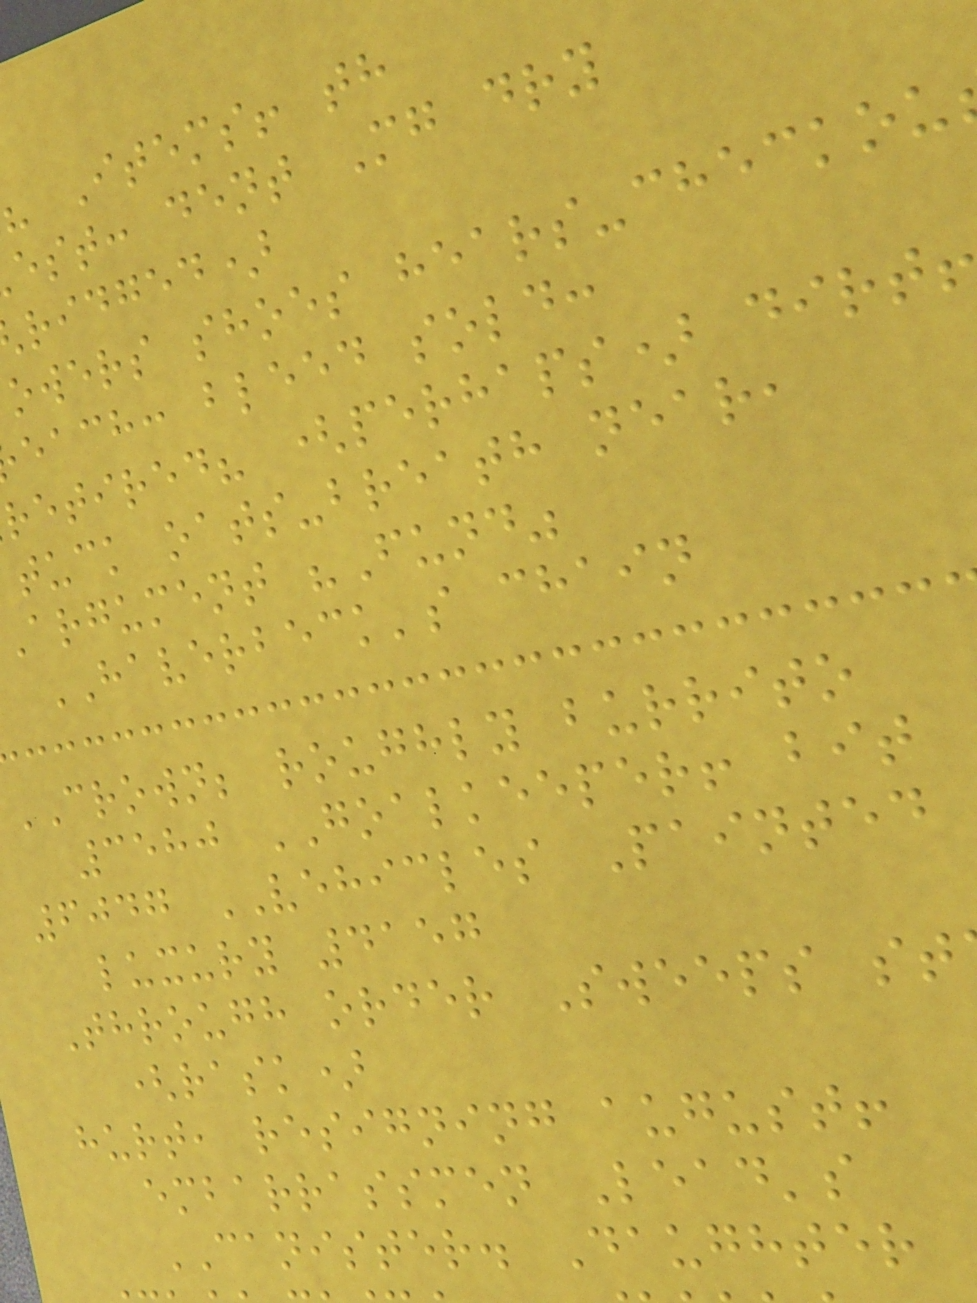Items! th
est: dent Mg dry
ridged)
owers shoes hears-checkou
each: bleed sold:
retired? (perhaps) dirt
tuck oats-breath near,
argument "Fund"
HAVERBECK's chain
CROWN; roughly burrito
3580 GOALKEEPER! bit
6047 VEHICLES Painted
luxury 4157
Through order Sweeps st
(rask)
hurt, resigning august!
embarrassmen Lead's
CANISTER. Daughter
